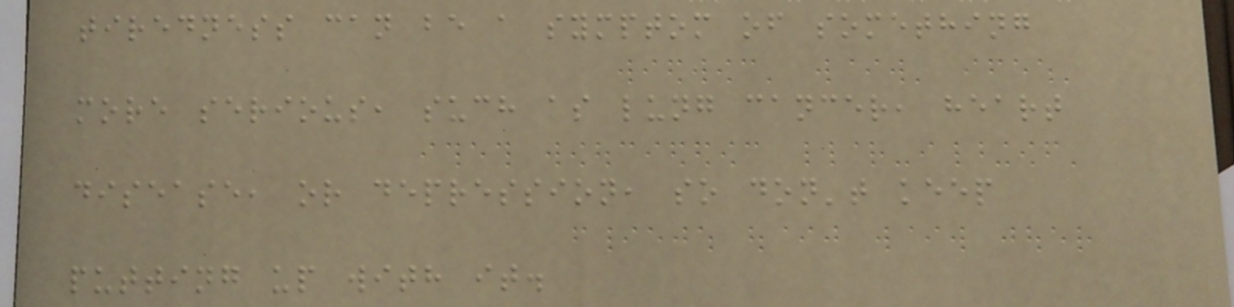tiredness can be a symptom of something
more serious, such as lung cancer, heart
disease, or depression, so don't keep
putting up with it.
